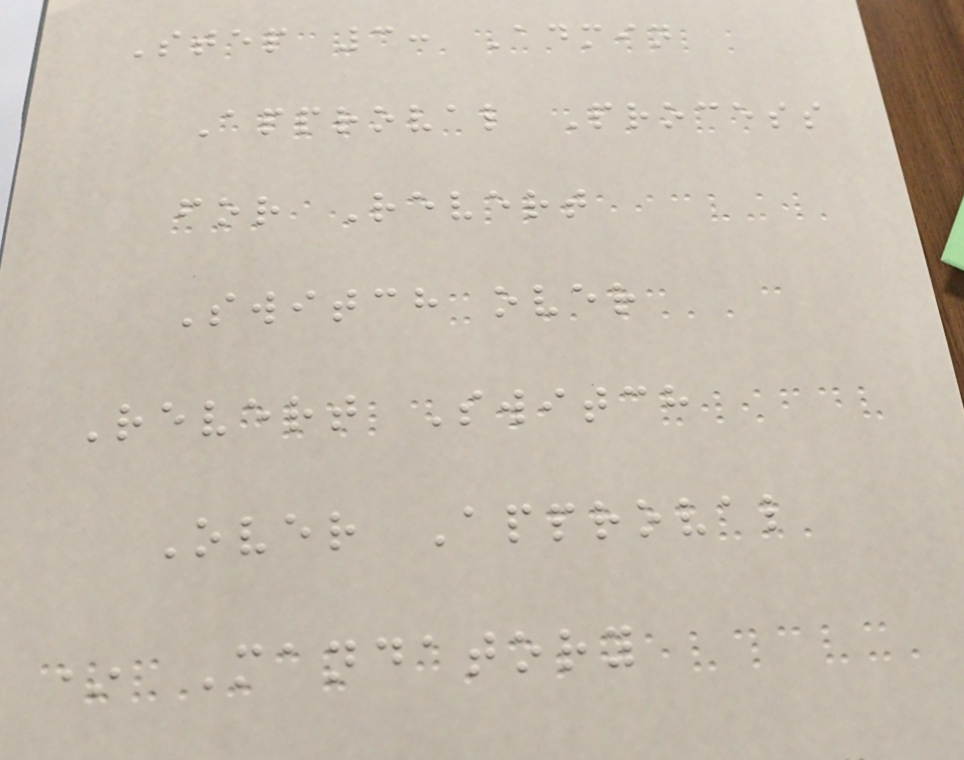Step 3: Admin
Approval Process
for Revert
Switch over
Revert Switch
Over Approval
* Mandatory
